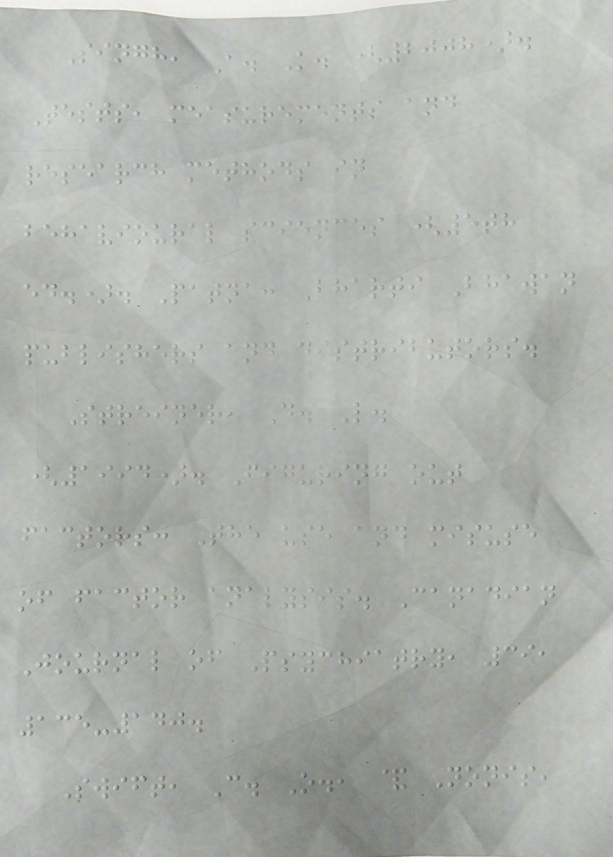Singh, A. K. (2008).
Tests, measurements and
research methods in
behavioural sciences (5th
ed.). Patna: Bharti Bhawan
publishers and distributors.
Streiner, D. L.
(1994). Figuring out
factors: The use and misuse
of factor analysis. Canadian
Journal of Psychiatry, 39,
135-140.
Swift, C. O., & Nonis,
